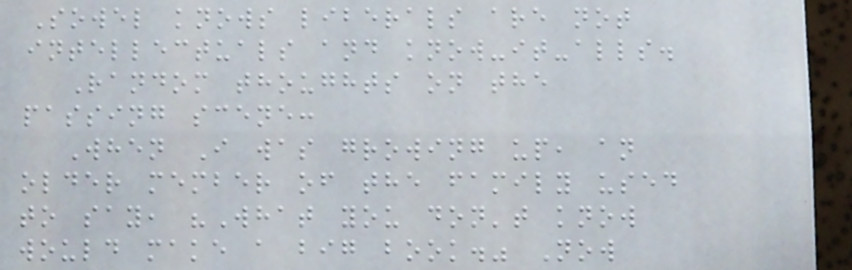Sowel knows liberals are not
intellectuals and know-it-alls.
Random thoughts on the
passing scene:
When I was growing up, an
older member of the family used
to say, "What you don't know
would make a big book." Now
